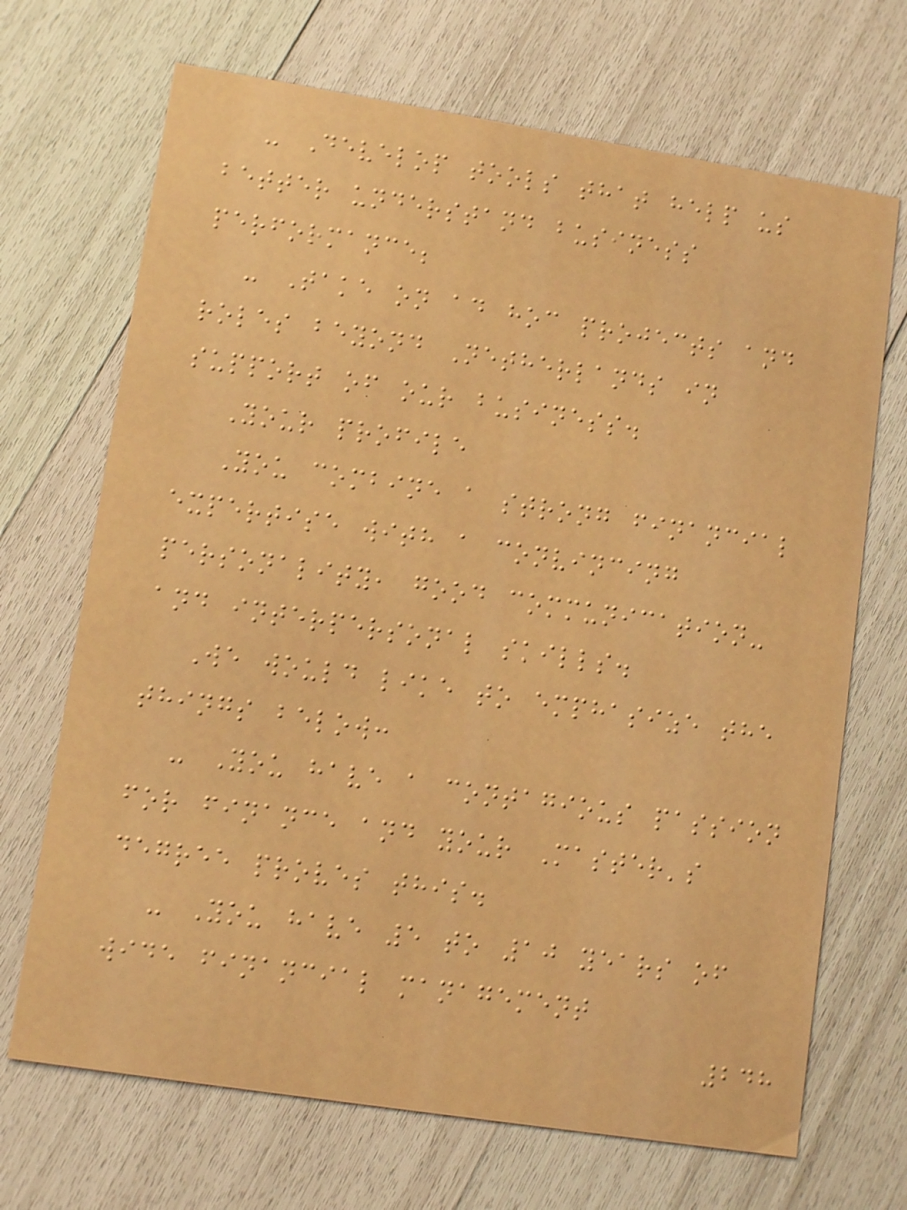- Develop tools that help us
better understand business
performance;
- Take on ad hoc projects and
roles beyond Netherlands in
support of our business.
Your profile
You combine a strong financial
expertise with a convincing
personality, good communication-
and interpersonal skills.
We would like to emphasize the
things below:
- You have a contagious passion
for finance and your Master's
degree proves this.
- You have 5 to 10 years of
wide financial management
248
